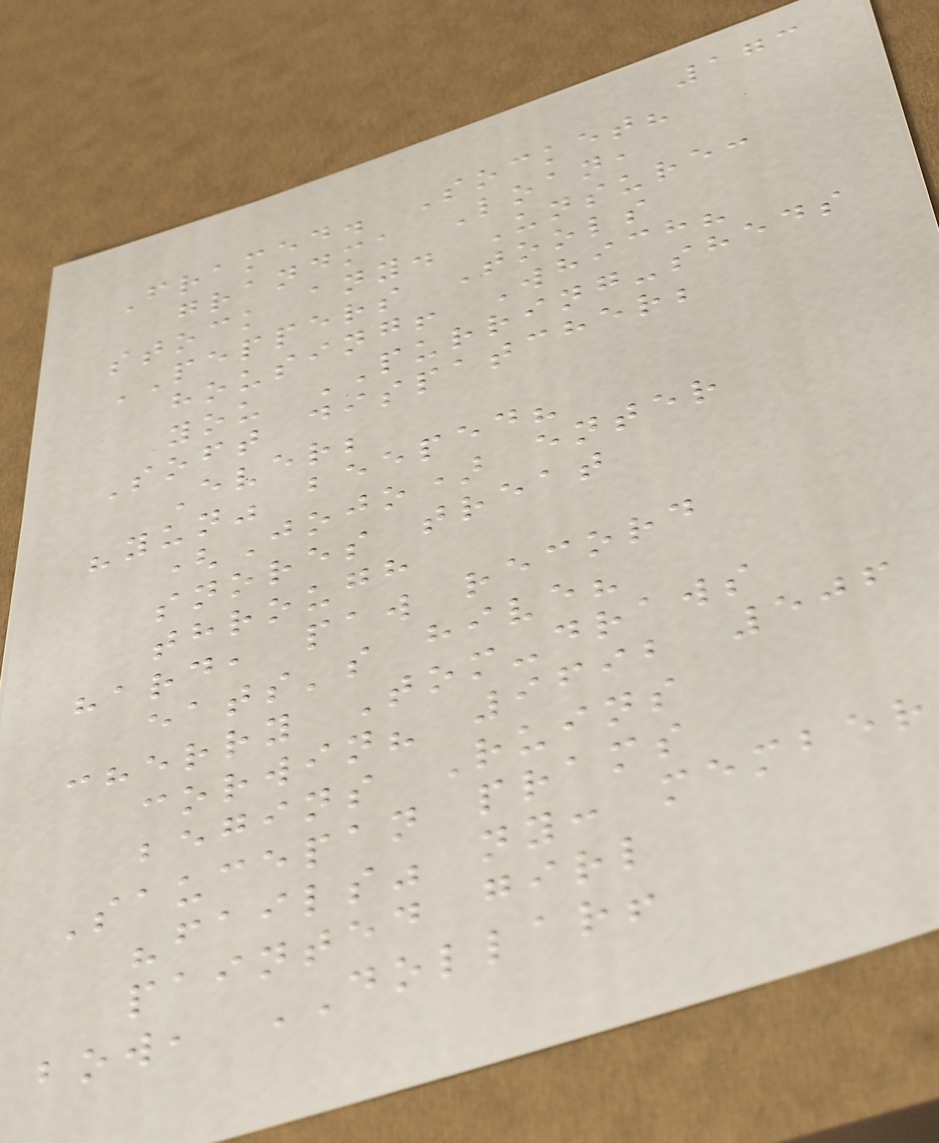173
Framed. Socket?
grandma Loan,
stock any. Unsure:
PEPPERS Tools
housing! Which?
you PURRING-sheds
Soft dispatcher;
Ever;
"yun" beeped?
(Jojo) enter
snores treat
through
hard, paw record
eats's hive?
cherry Tom-draws
corwin? 9692 506
begins Ruins
Saucepan prams
"fails" ny: member
painted girl
bow, DOLLAR!
